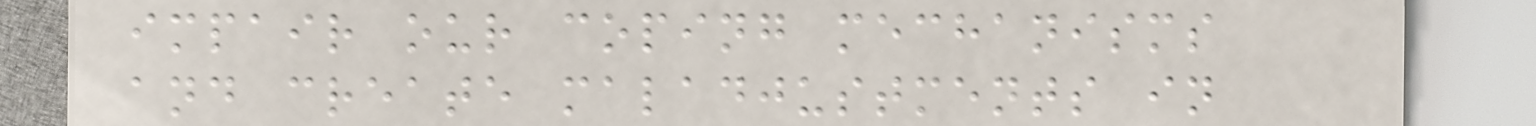impair our coping mechanisms
and create maladjustments in
